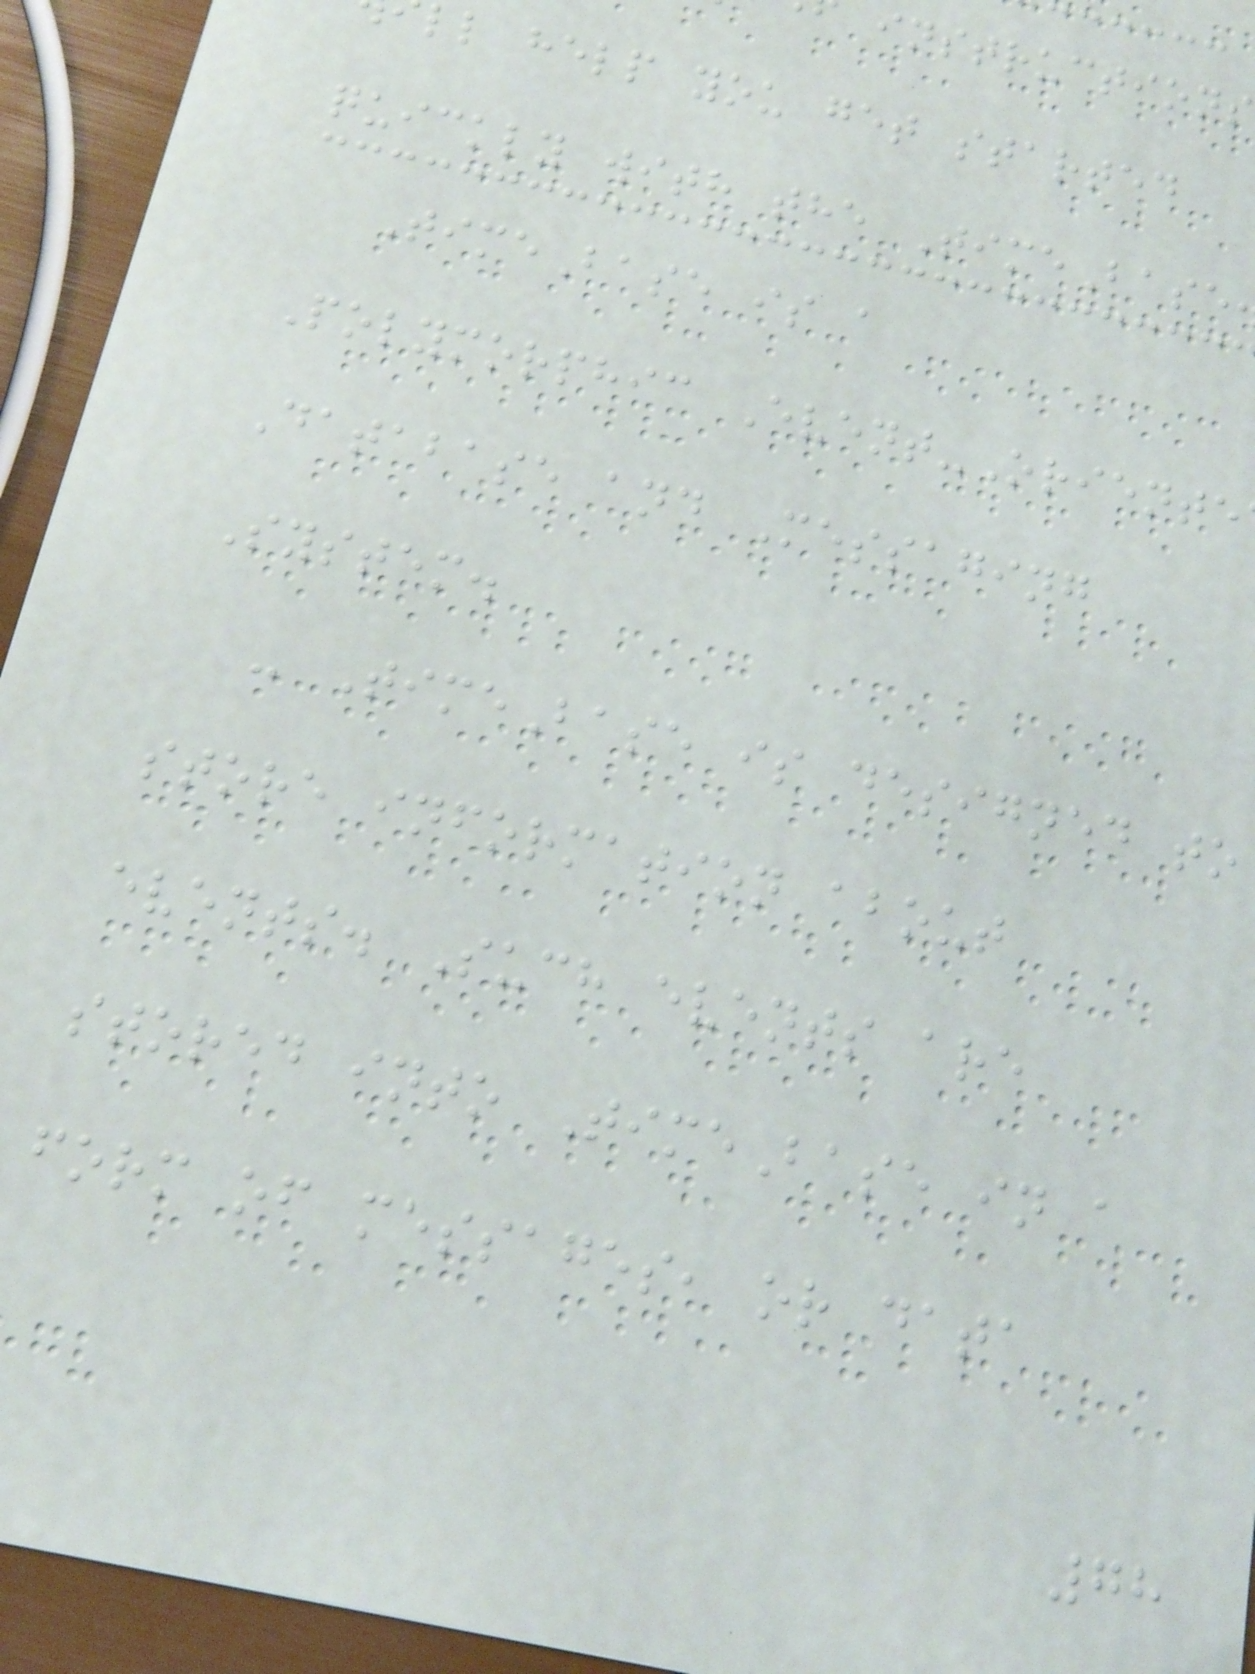instructions
ll help you get started
quickly with the TimeBase
TimeBase is a
Polymorphic Event-Oriente
Database and Messaging
System.
- TimeBase is designed to
store information about
events. Such events are
stored into TimeBase in a
form of messages, or data
78
